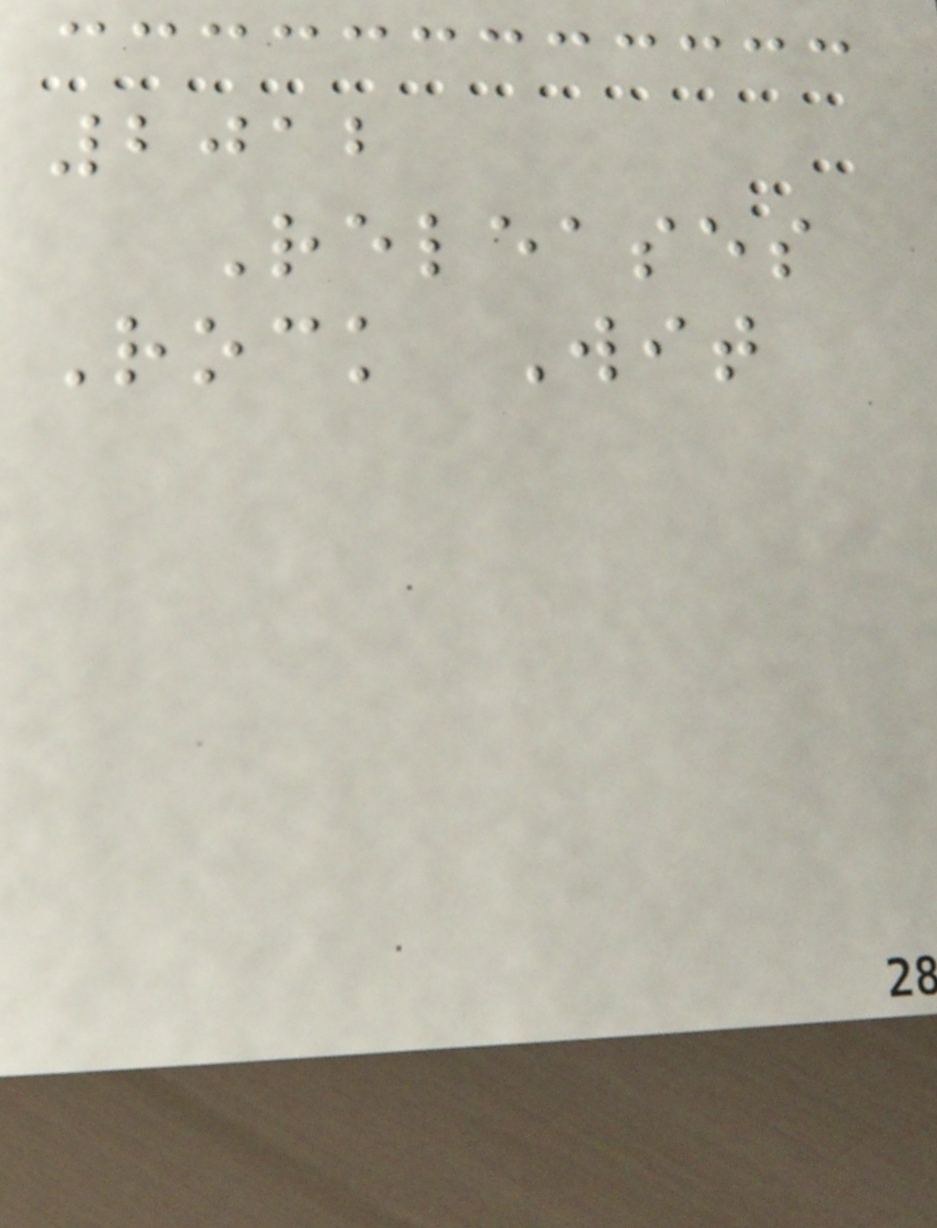2012
Releases
Rock Wit
